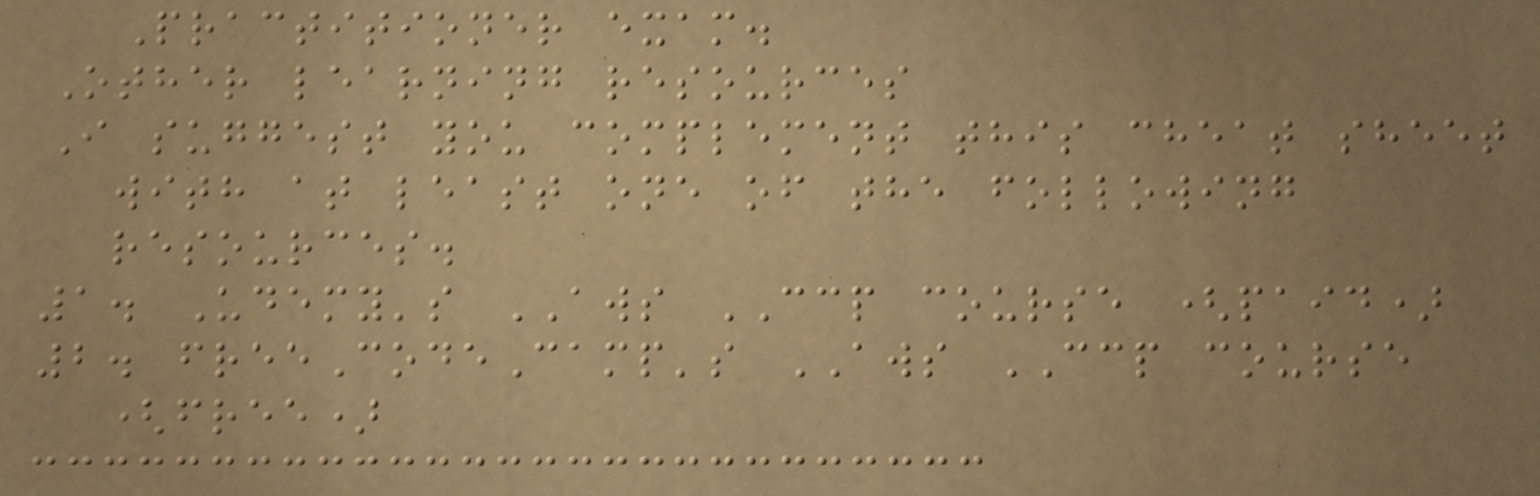Practitioner exam.
Other learning resources
I suggest you complement this cheat sheet
with at least one of the following
resources.
1. Udemy's AWS CCP course (paid)
2. freeCodeCamp's AWS CCP course
(free)
